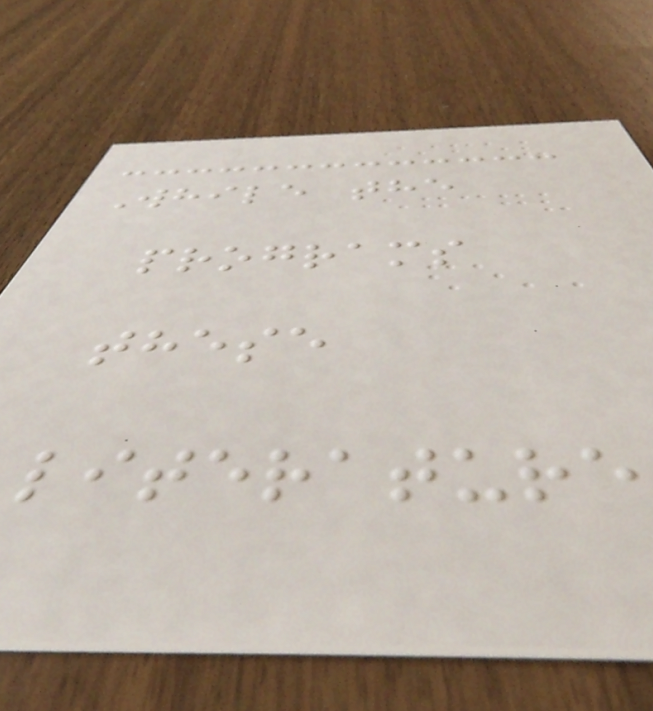While the
programs
these
literature
